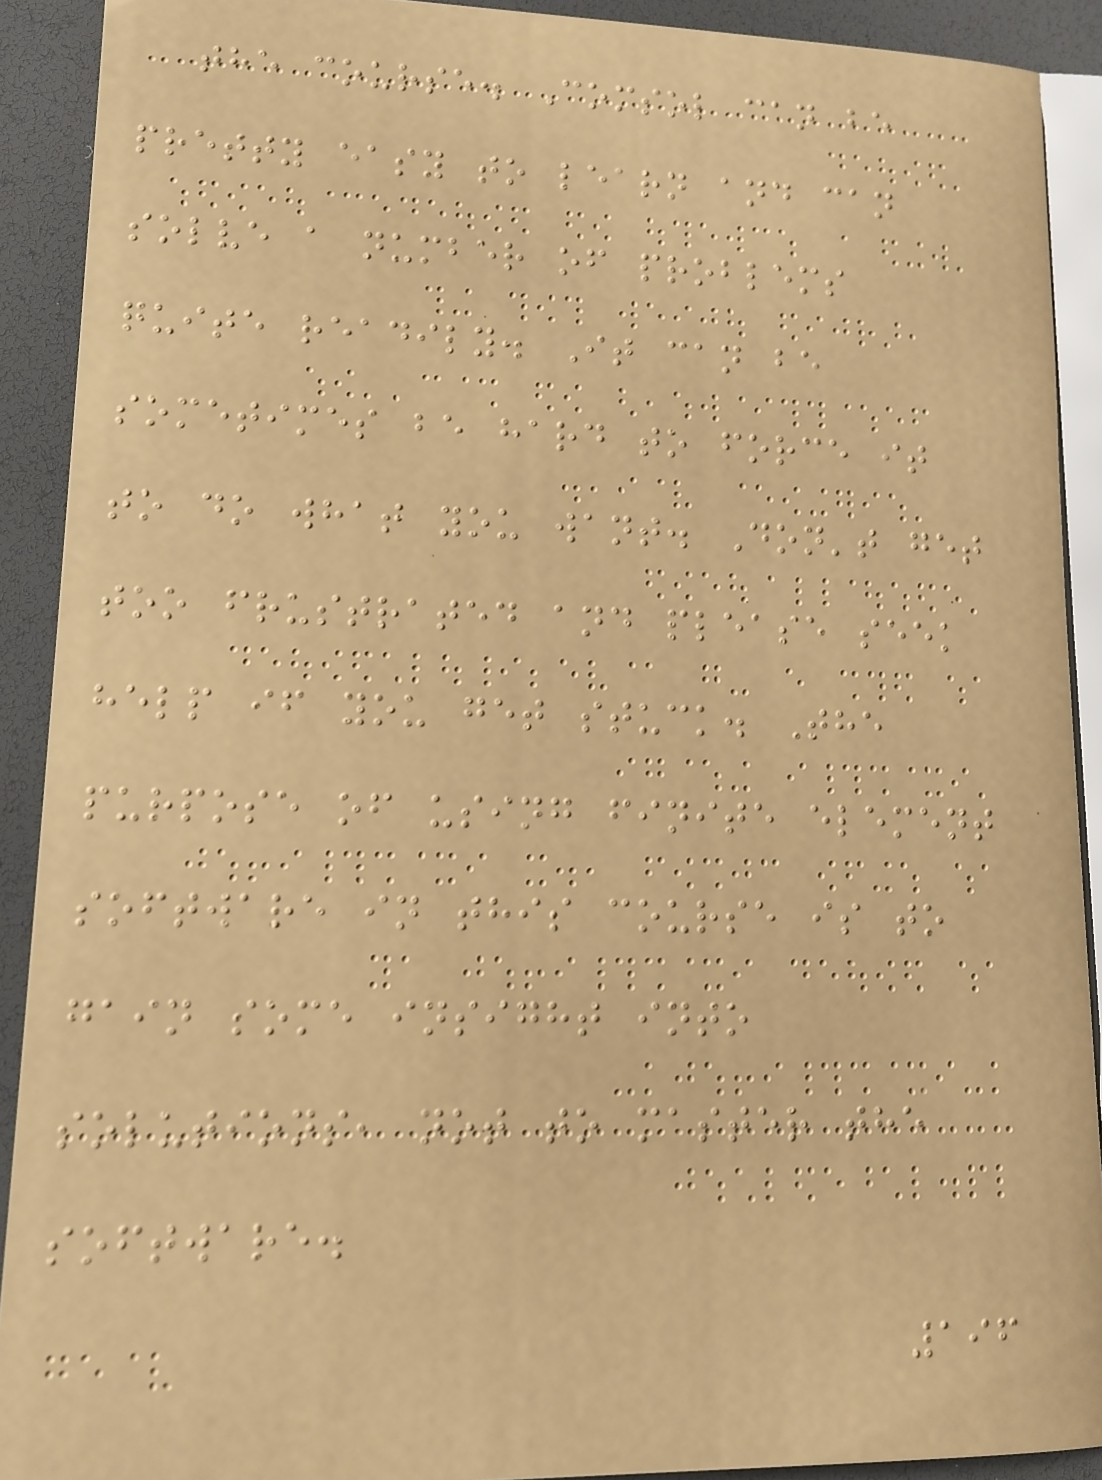the course. Comsol can be
pretty easy to learn and can
solve a number of problems
quite readily. It can be
sometimes be hard to force it
to do what you want. Don't get
too frustrated and please seek
help if you get stuck. The
purpose of using finite element
software in this course is to
gain some insight into
solutions, not to master the
software.
196
